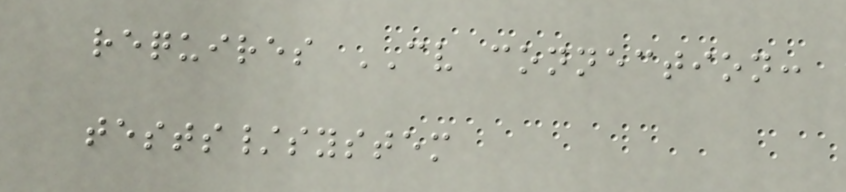requires CV connection:
tests/system
